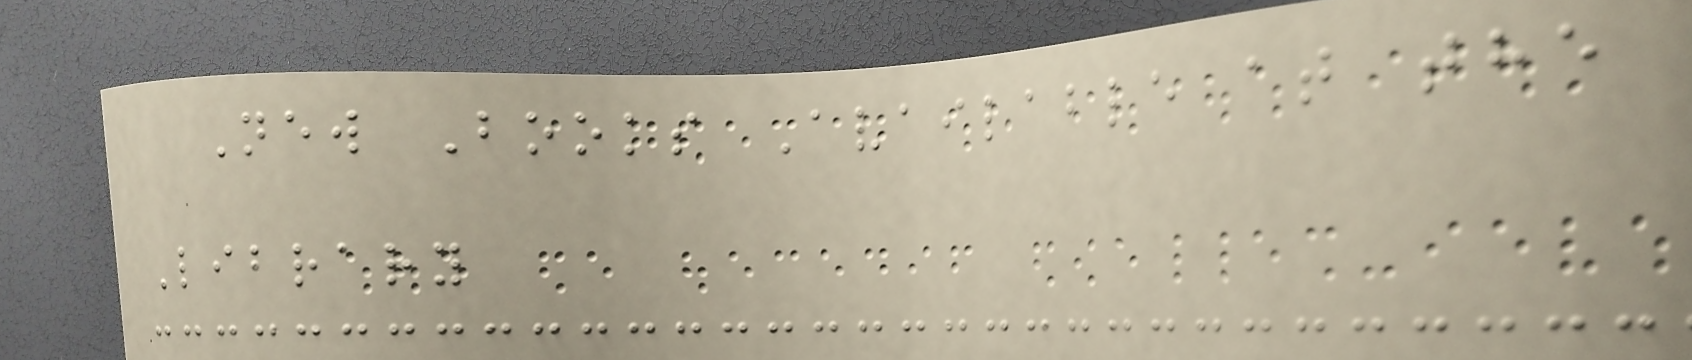New Books Available at the
Library
